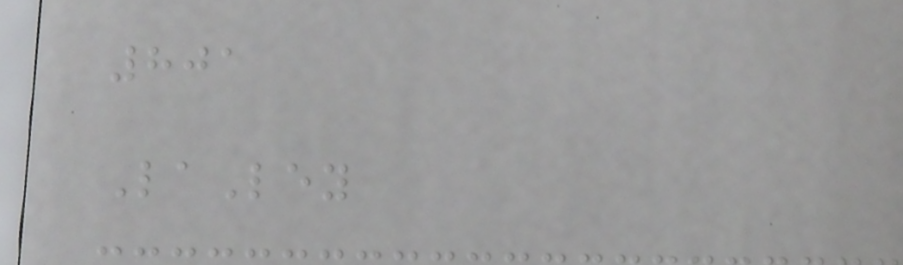801
LaLey
